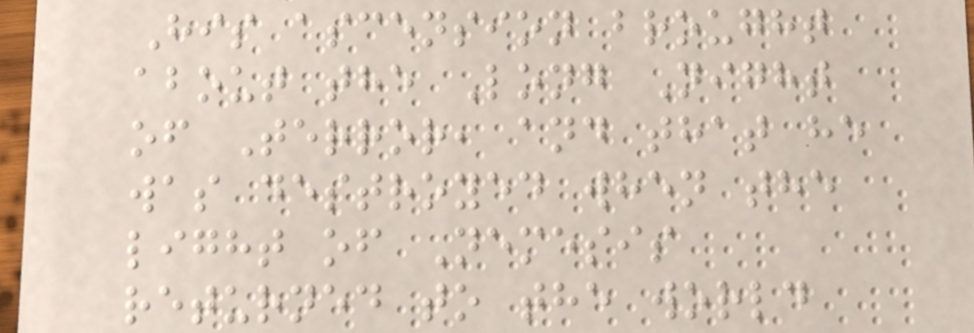His ascension brought
about the Long Night
of Terror, and that he
was destroyed when the
light of Nemesis
returned to the world
